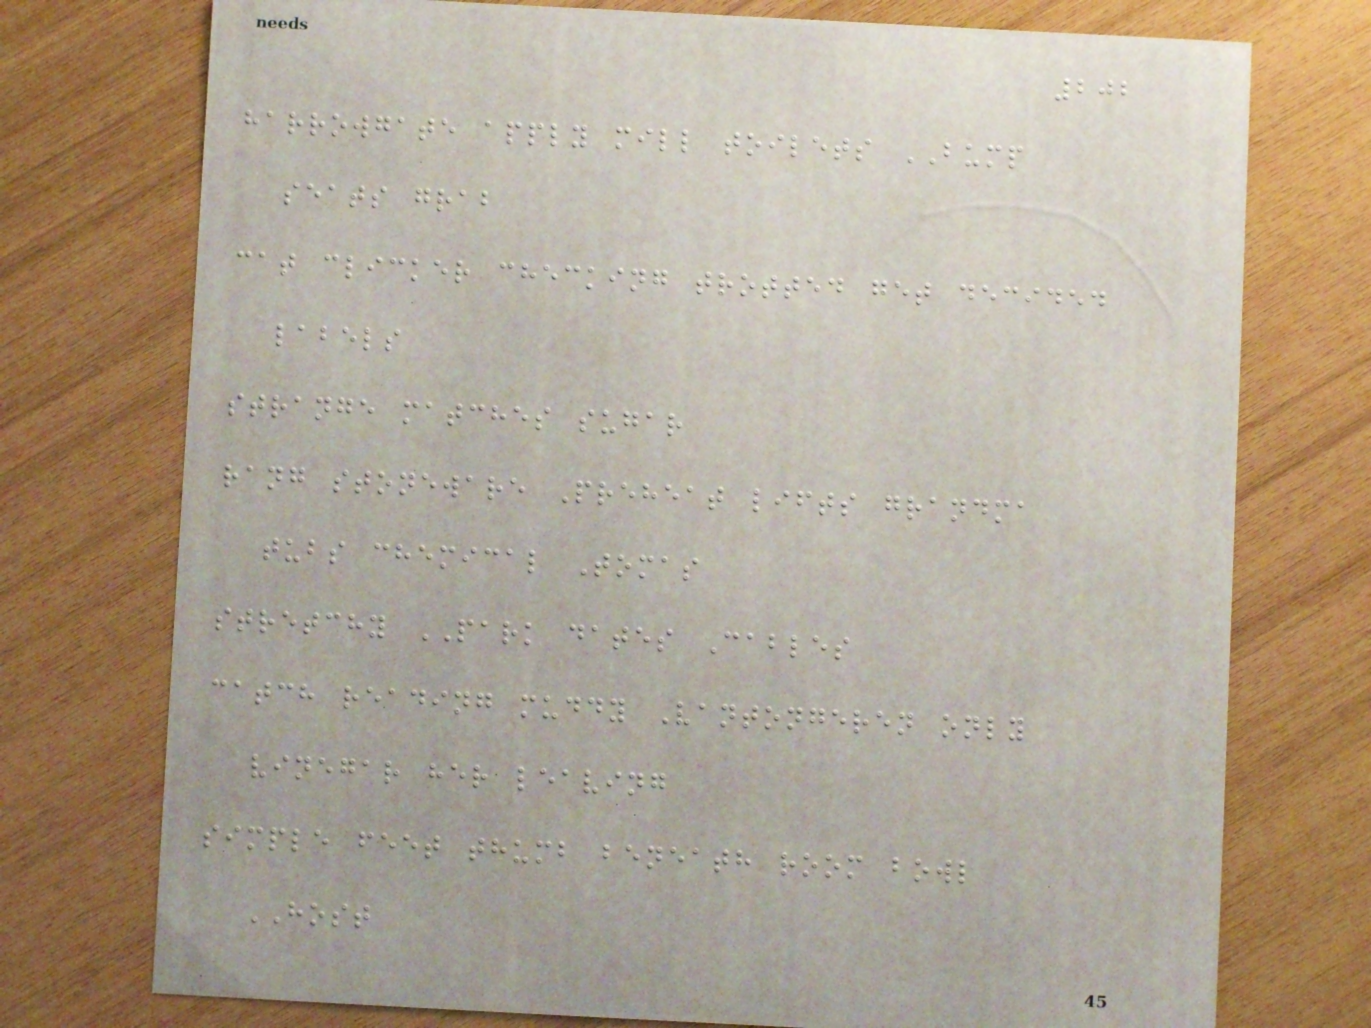202
harrowgate apply mill toilets BUMP
seats grab
cat clicker checking trotted get decided
labels
strange matches sugar
rang stoneware Preheat lifts grandma
tubs chemical Tomas
stretchy PARK dates Cables
catch reading muddy Vantongeren only
vinegar her leaving
simple feet thumb beneath room bowl
HOST
